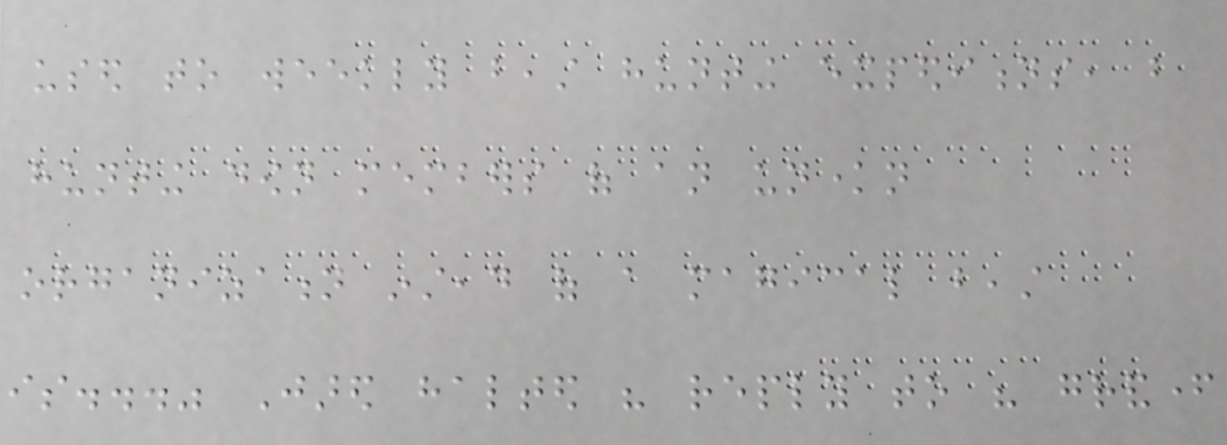used to weekly beast hunting expeditions, but
hunting down members of an unknown
organization instead of a magical beast
is..." Jared halted his reply to his grandfather
